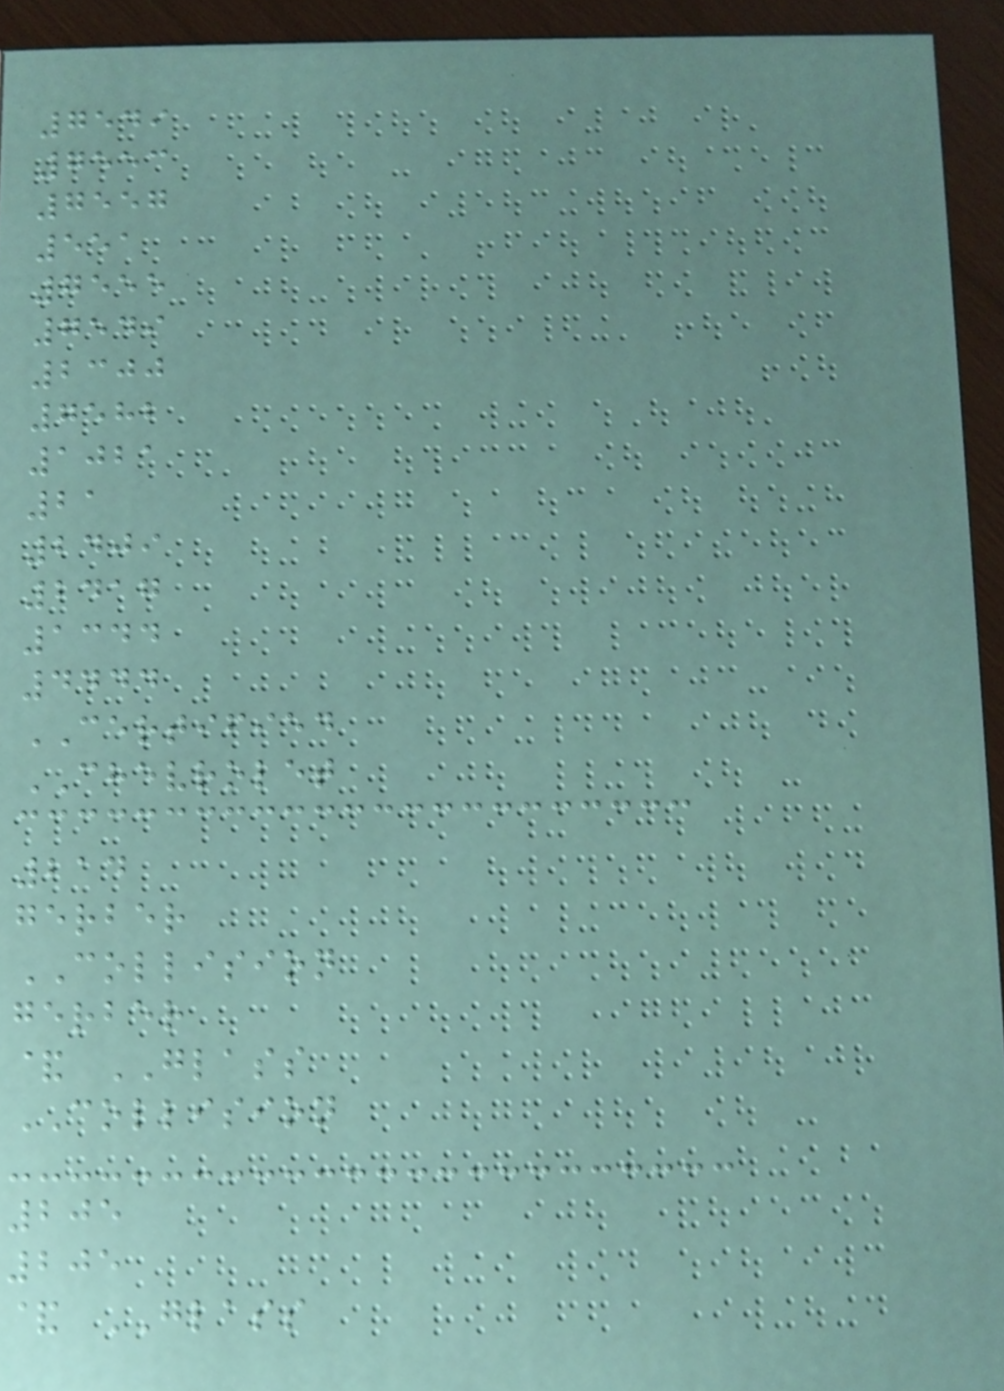7549
7553
7557
551
7555
7549
2300
7582
1021
21
2409
2417
1344
4444
CERTIFIED
CHEVROLET
214
gerber
COLLISION
gerber
& GLASS
COLLISION
205
205
& GLASS
